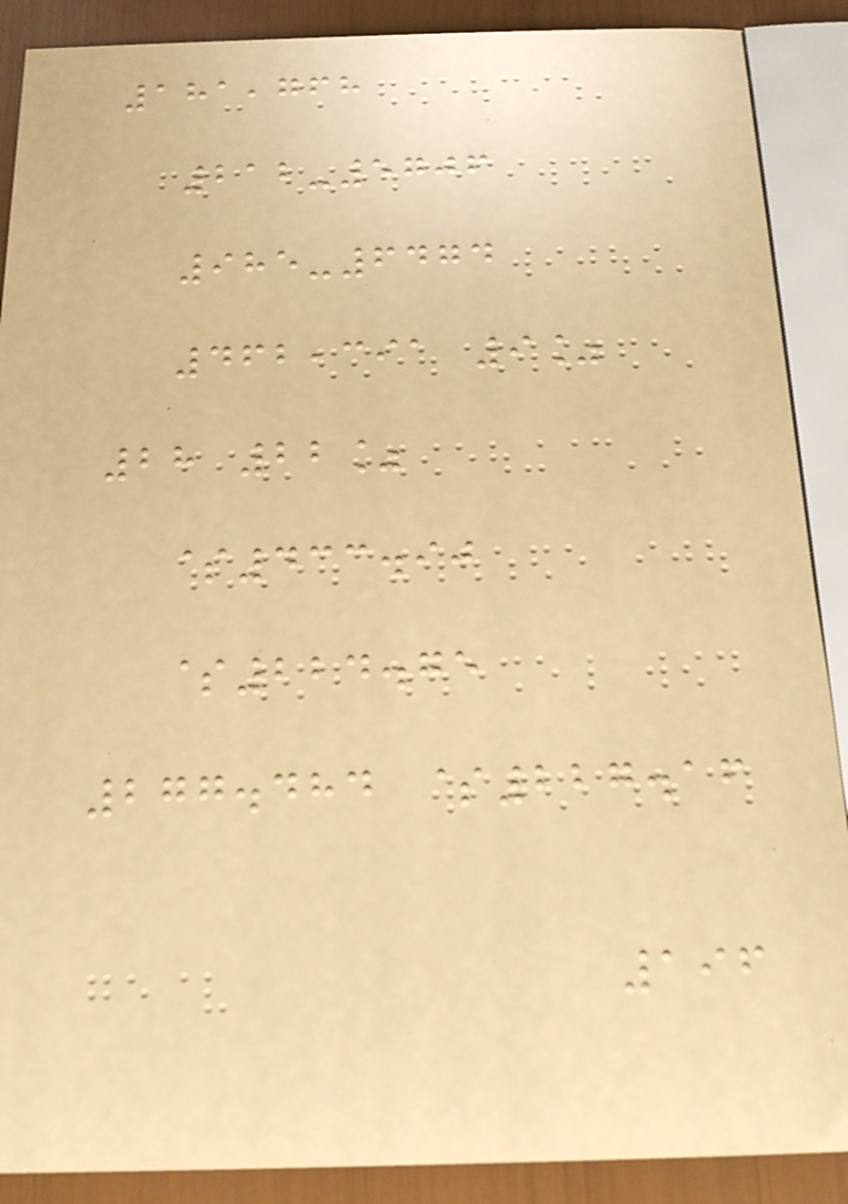181,768
212-5706
985-6474
462,391 9%
28 22%
$433.90
$224.75
277.484 $227.16
196
